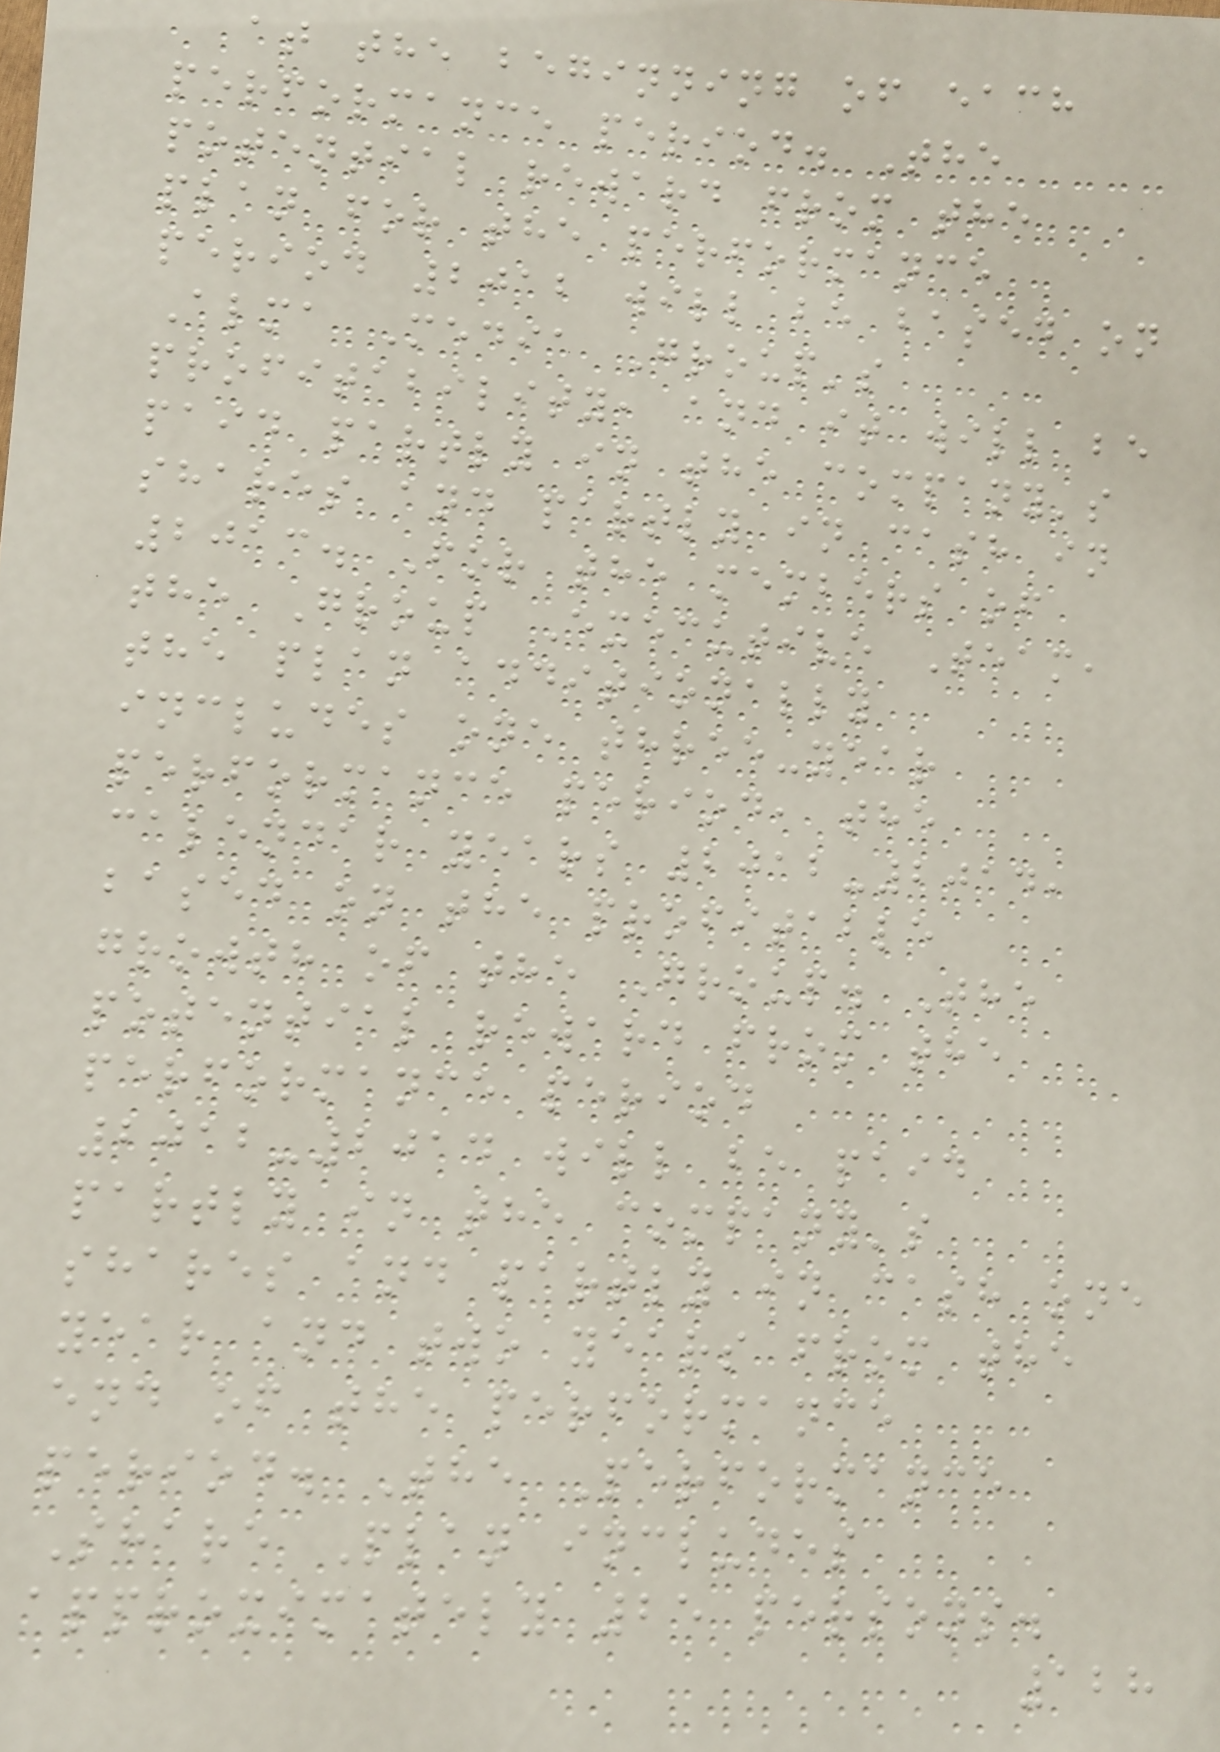at the beginning of each
performance period. The
potential reward from the
plan for the performance
period 2012 will be based on
Alma Media Group's
profitability, and it will be
paid partly in the company's
shares and partly in cash in
2013. For the members of
the Group Executive Team,
the plan additionally
includes one three-year
performance period, the
calendar years 2012-2014,
based on the profitable
growth of the Group. The
potential reward from the
performance period
2012-2014 will be paid
partly in the company's
shares and partly in cash one
year and two years from the
end of the performance
period. The Performance
Share Plan includes
approximately 25 persons.
128
